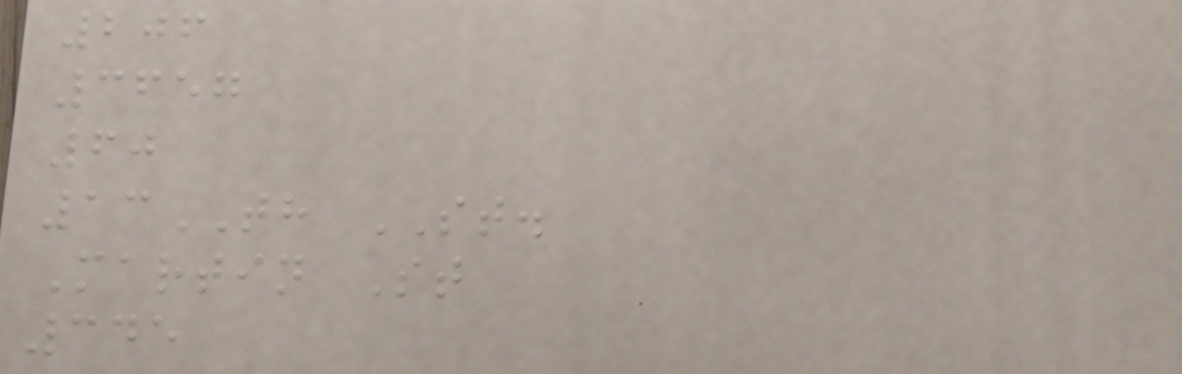206
3657
60
13TH ST.
Martin St
345
